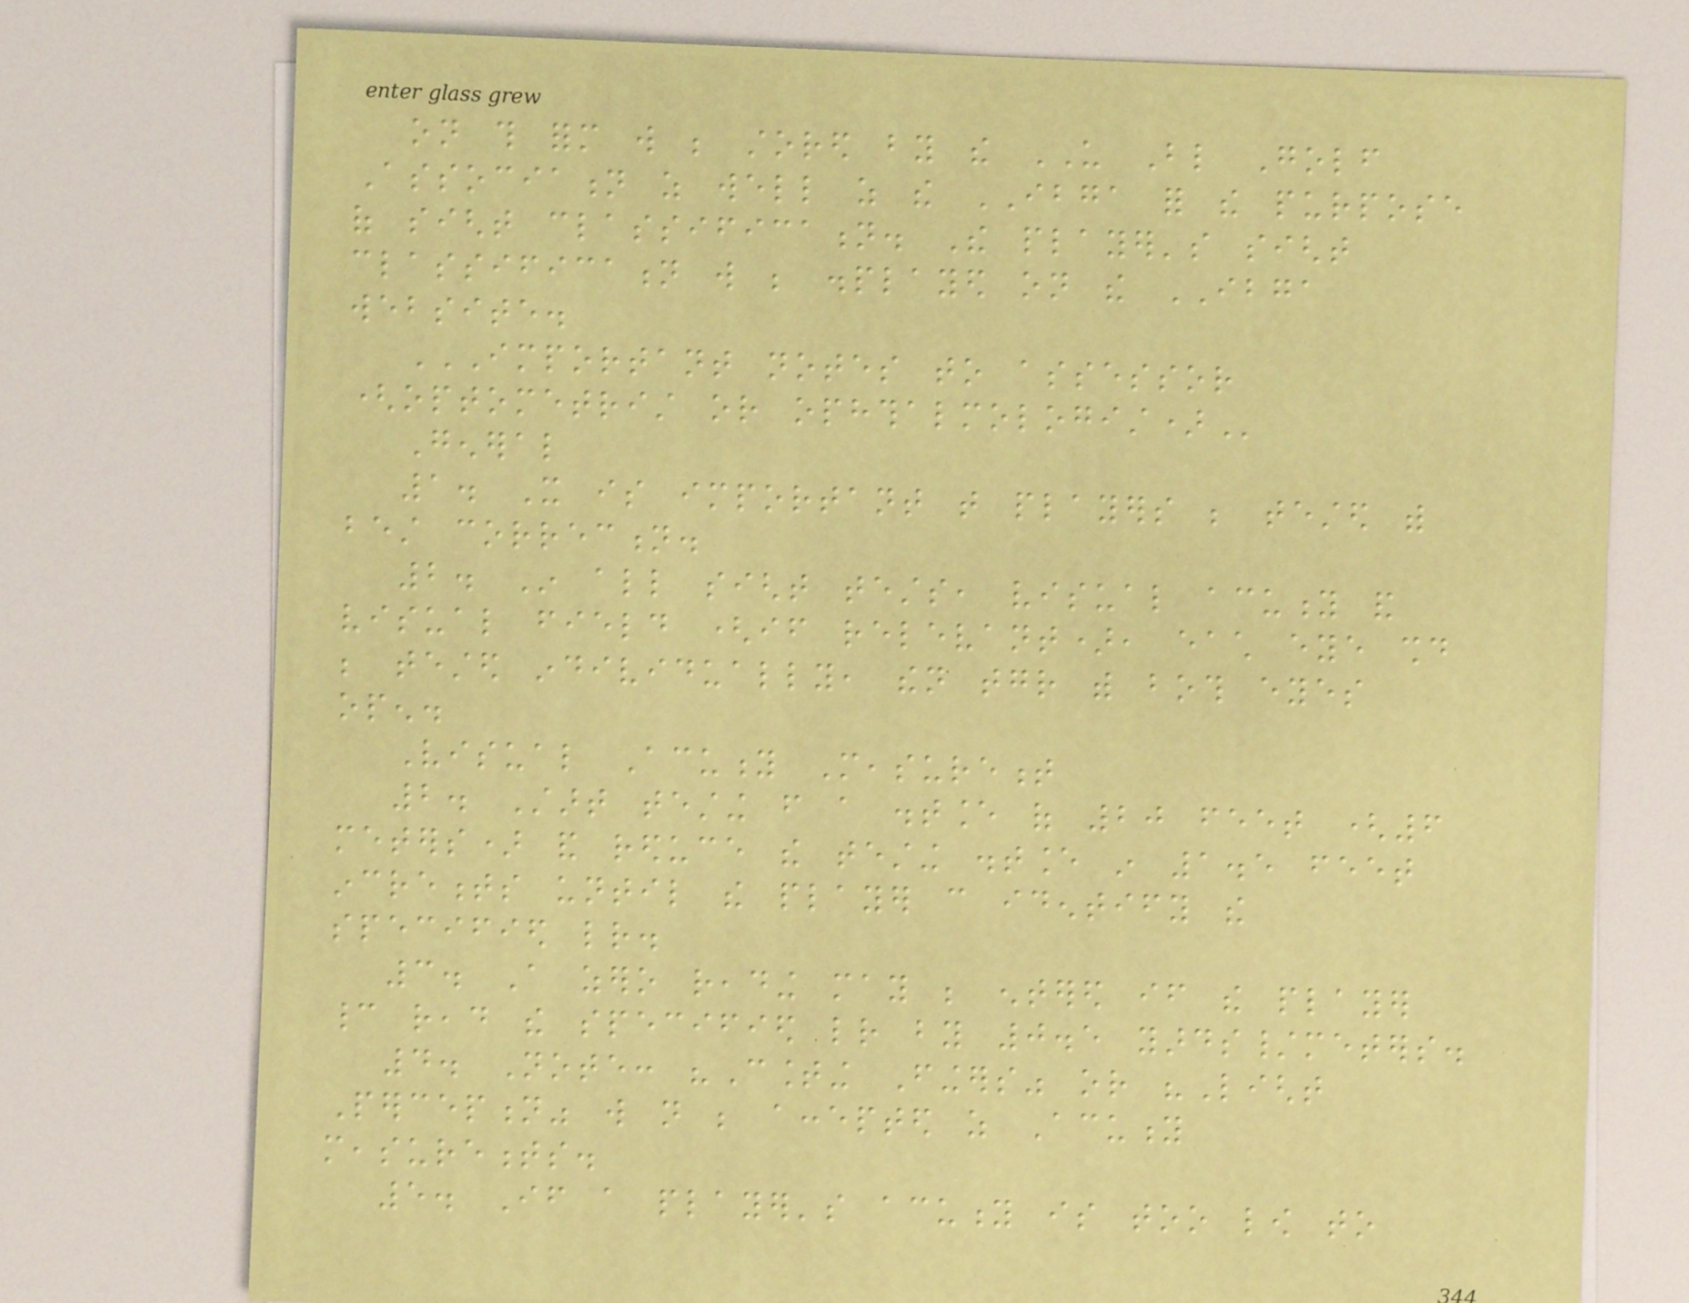on this form will be stored by the US Blind Golf
Association as well as the IBGA for the purpose
of sight classification. The player's sight
classification will be displayed on the IBGA
website.
IMPORTANT NOTES TO ASSESSOR
(OPTOMETRIST OR OPHTHALMOLOGIST)
General
1. It is important that players be tested with
best correction.
2. In all sight tests, visual acuity and
visual field (if relevant), each eye should
be tested individually, then together with both eyes
open.
Visual Acuity Measurement
2. Start testing from a distance of 20 feet (6
meters) and reduce the testing distance in 1.5 feet
increments until the player can identify the
specified letter.
3. A zero reading may be entered if the player
cannot read the specified letter by 0.5 yards/meters.
4. Note: "Counting Fingers" or "Light
Perception" will not be accepted as Acuity
measurements.
5. If a player's acuity is too low to
